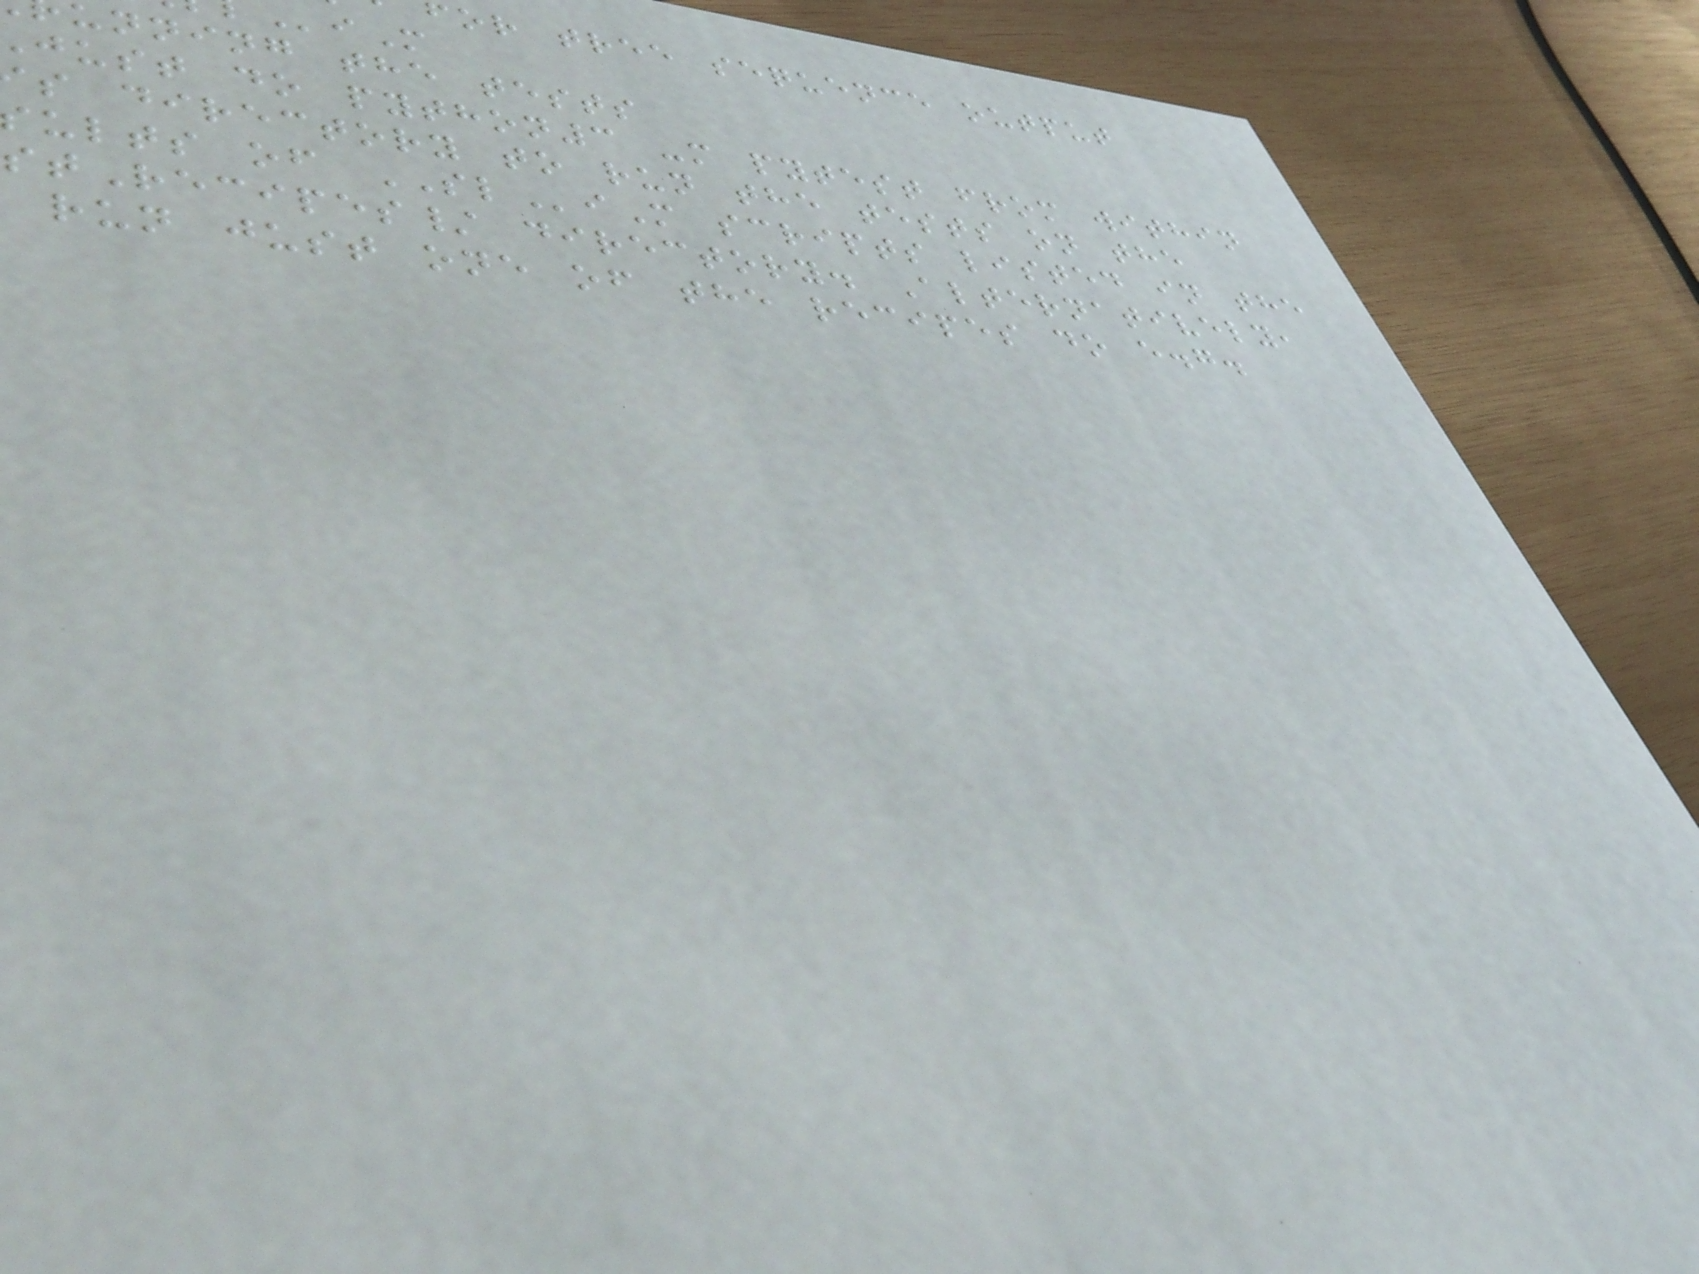or tree sequence output
nning the tests
just do python3 -m pytest from within
s directory to run the tests on the
ults of SLiM scripts listed in the
stRecipes/ directory. Alternatively,
run just one of the recipes do e.g.
